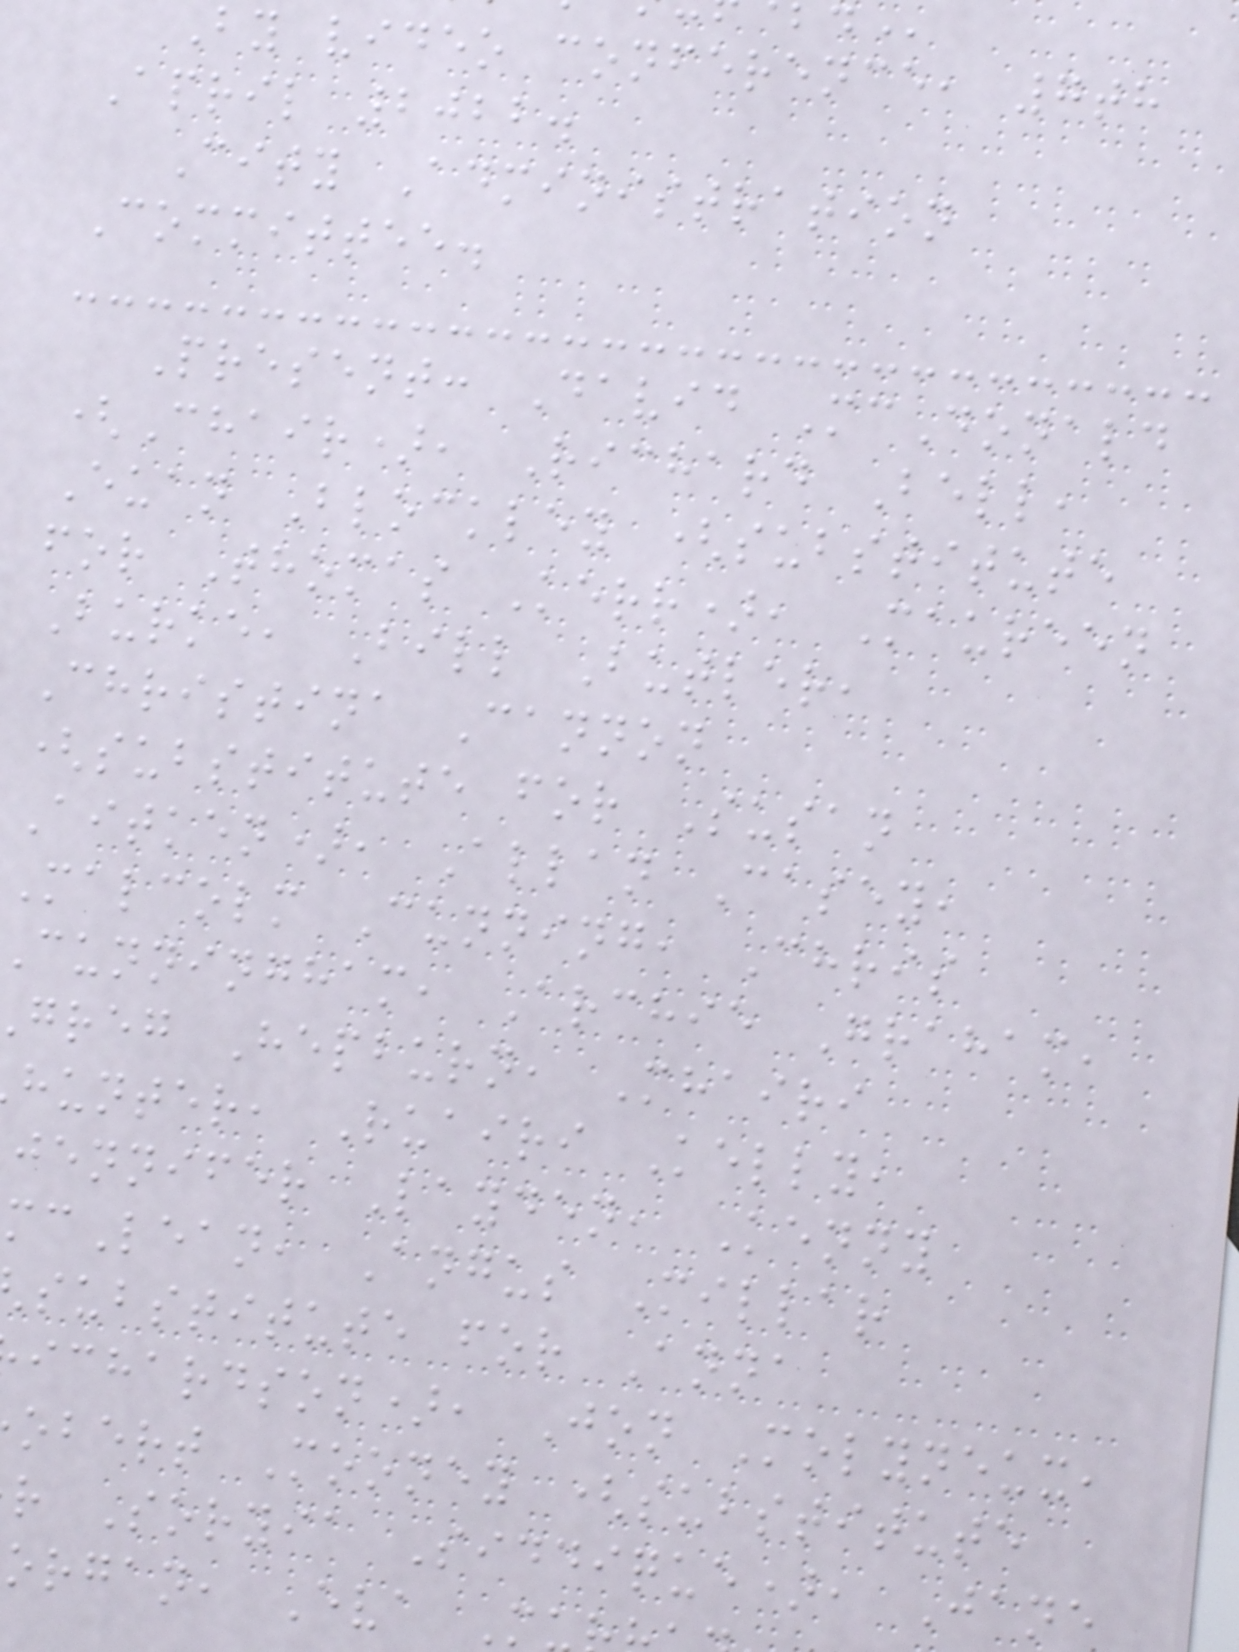By video conference, 7th
April 2022.
City Administration
Committee.
Present: David McDonald
(Chair), Richard Bell,
Euan Blockley (substitute
for Thomas Kerr), Maureen
Burke, Bill Butler,
Christina Cannon
(substitute for Susan
Aitken), Allan Casey,
Malcolm Cunning, Chris
cunningham, Archie Graham,
greg Hepburn, Mhairi
hunter, Ruairi Kelly,
jennifer Layden, Kenny
cLean, Angus Millar
substitute for Anna
ichardson), Jon Molyneux,
obert Mooney (substitute
r Soryia Siddique), Jane
organ, Eva M
